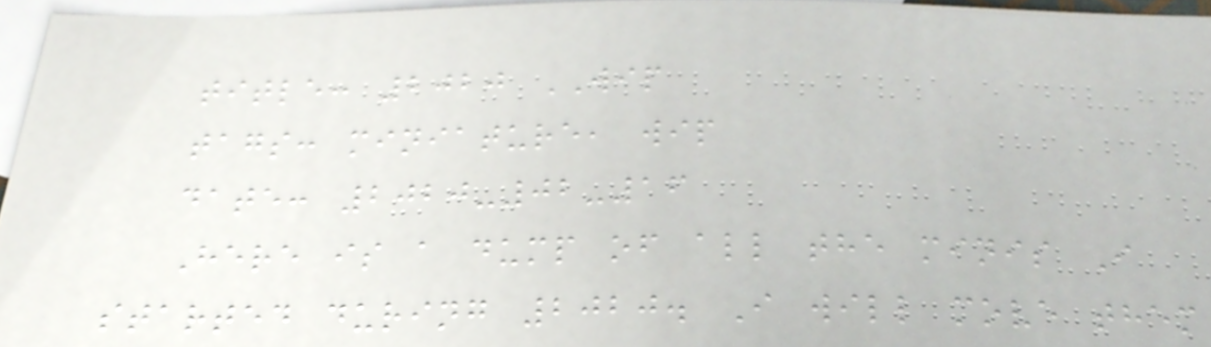title: 2020 WIP
tags: miniature, wip
date: 2020-02-16
Here is a dump of all the minis I
started during 2020. I will move them
